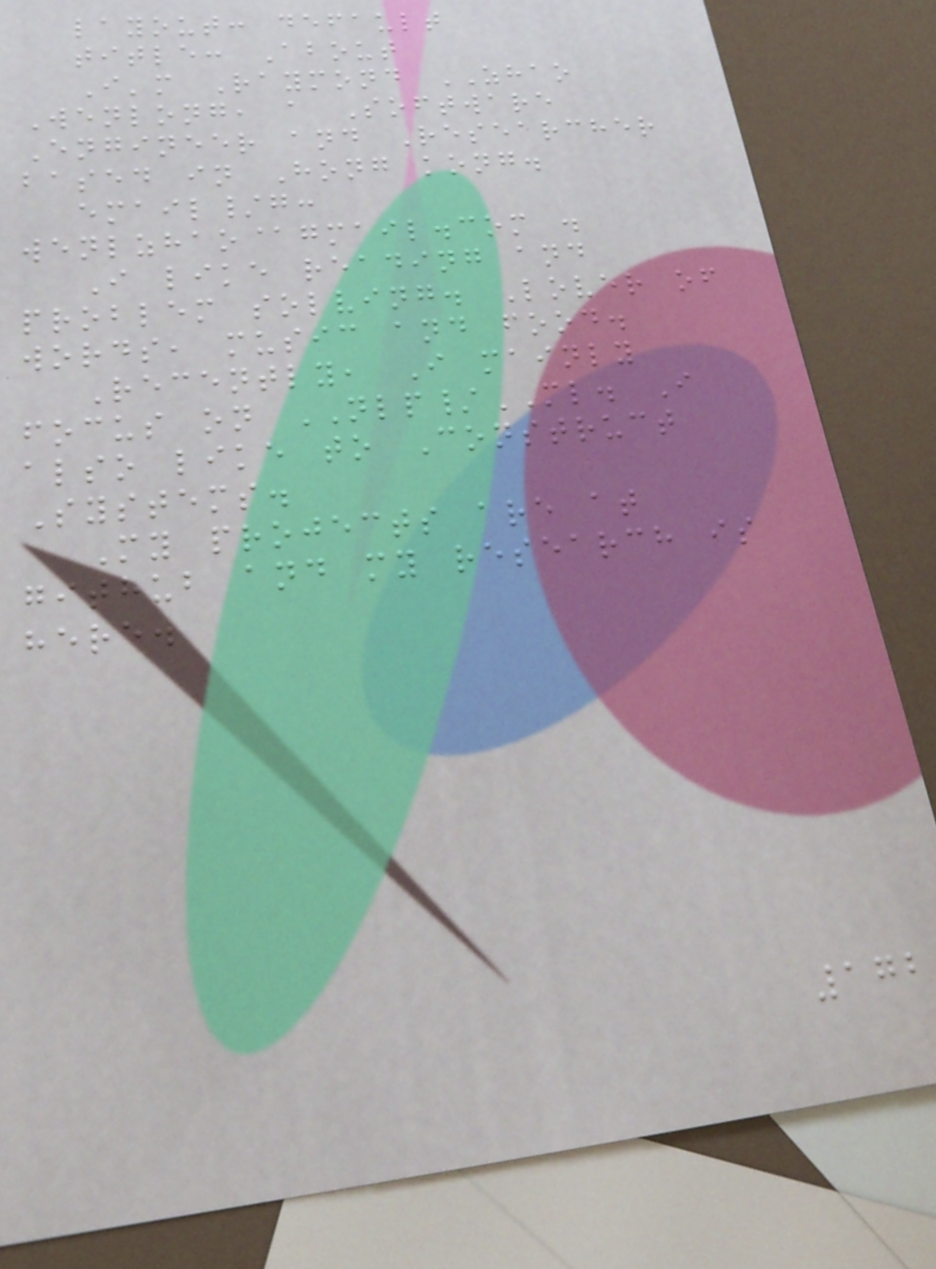layout: default
title: About
I'm Raymond ZHAO
Wenlong, a Software
Engineer and Researcher
based in Hong kong.
email/g:
wenlzhao@gmail.com .
I like reading and
problem solving. Lover of
words, music and food.
Recently, I mainly
focus on NLP/ML. I
also like to Construct
Systems.
My projects are at
github and my research is
here.
172
